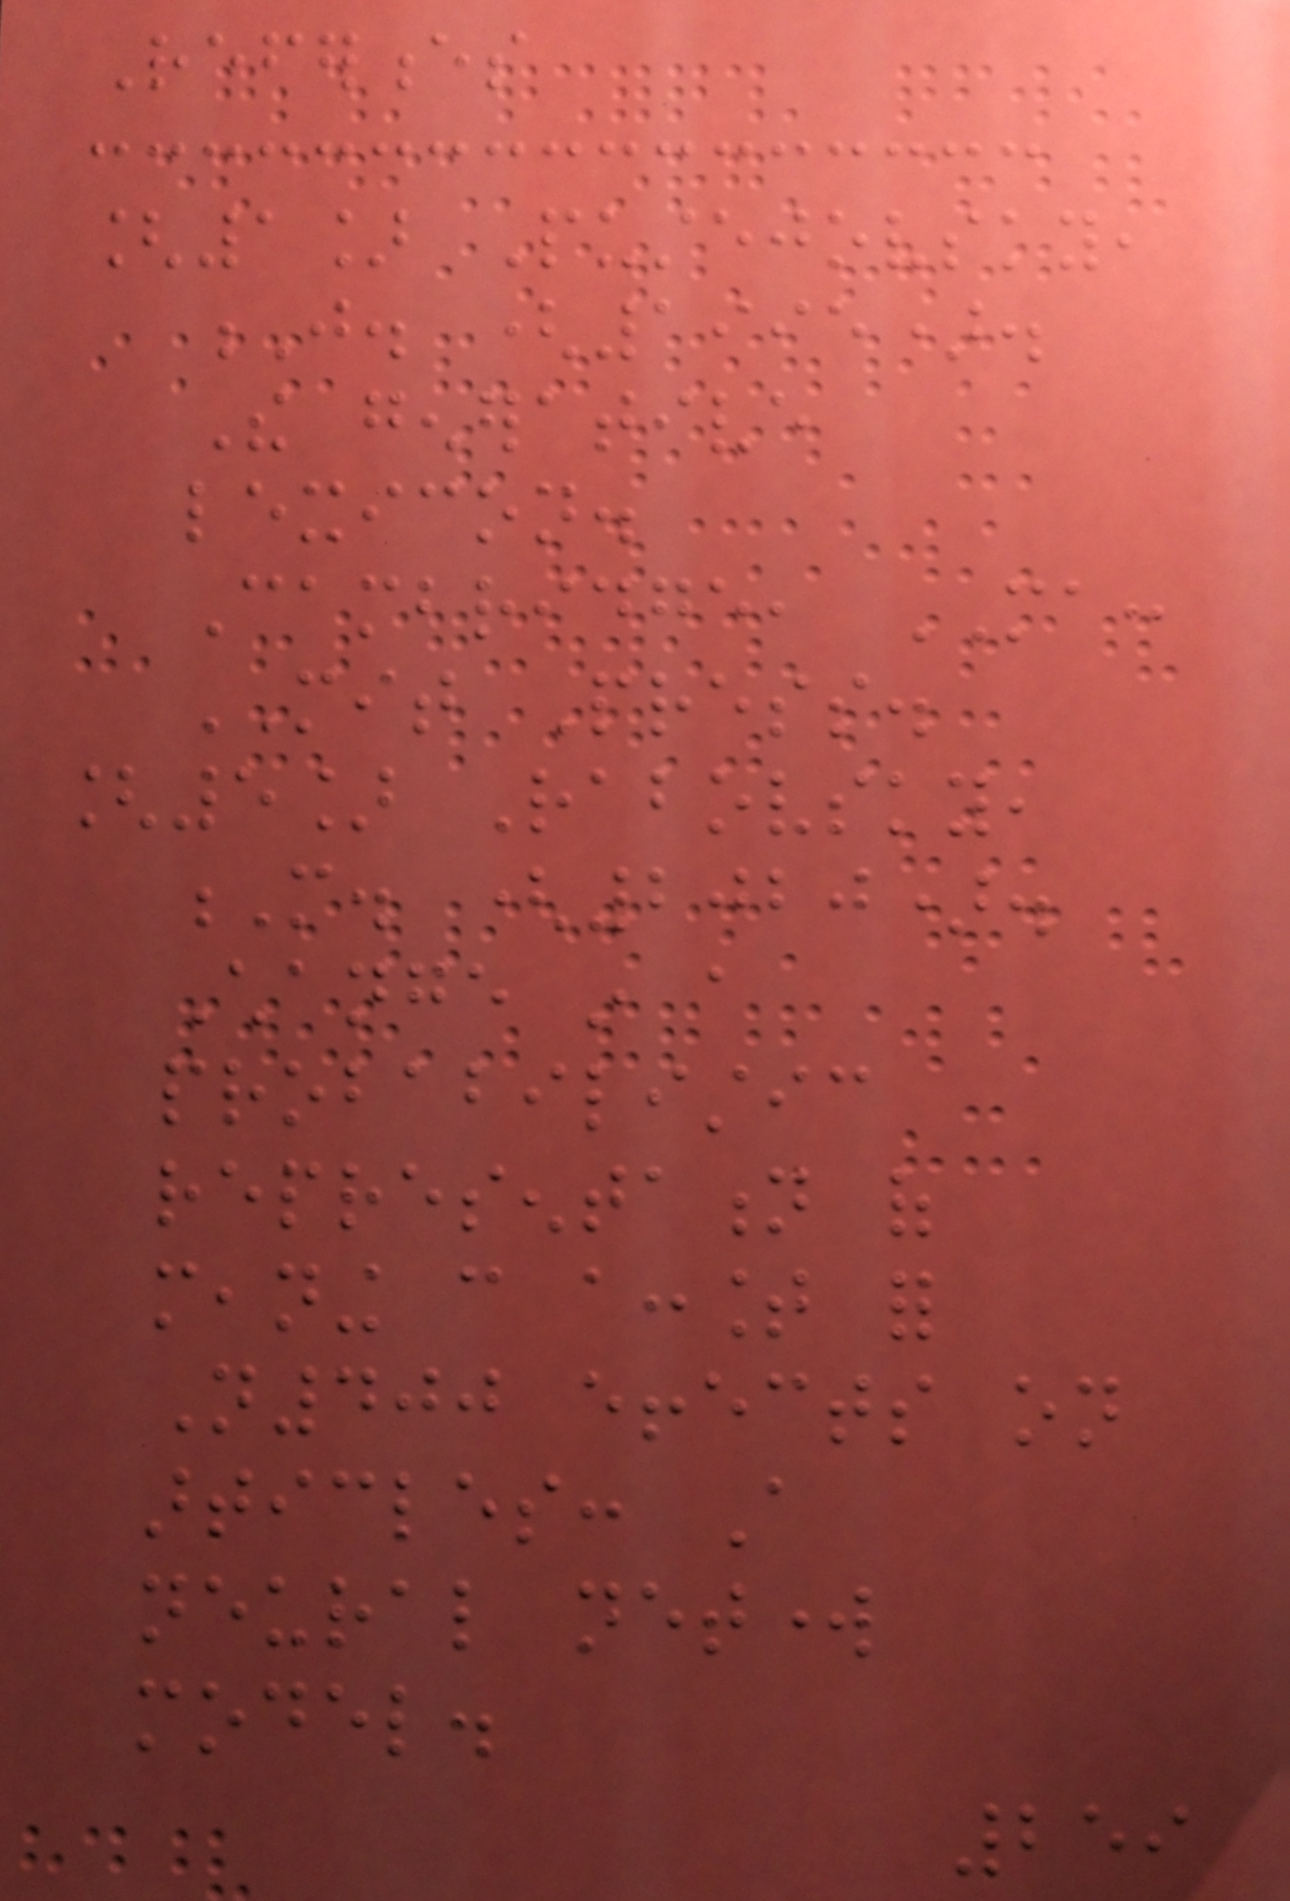References
[1] Pustejovsky,
J. (1995).
The generative
lexicon.
Cambridge, MA:
MIT Press.
[5] Rabovsky,
M. (2020).
Change in a
probabilistic
representation of
meaning can account for
N400 effects on
articles: A
neural network
model.
259
